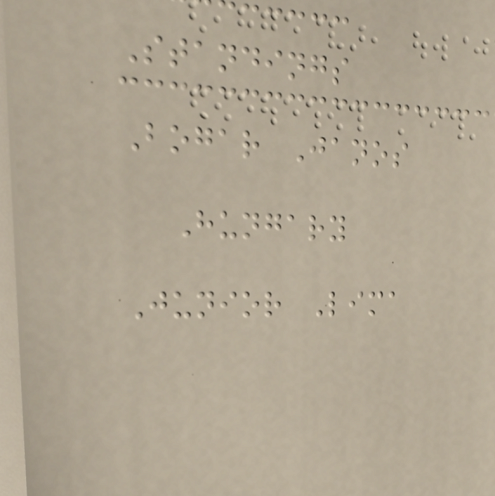Standings
Bogar Janos
Hungary
Junior Lima
